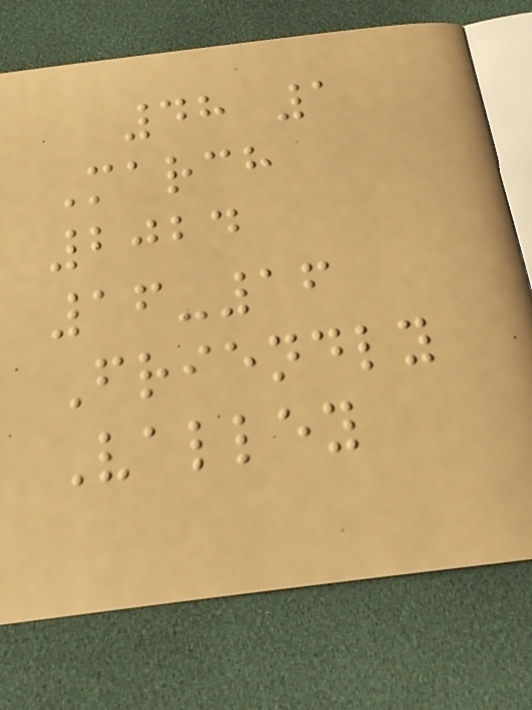48 1
March
2024
16-16
Friendly
Valley
